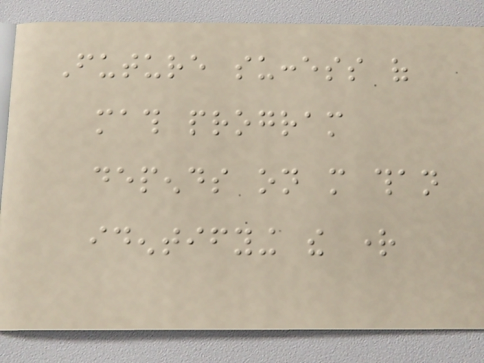Future success of
math program
depends on more than
identifying the right
